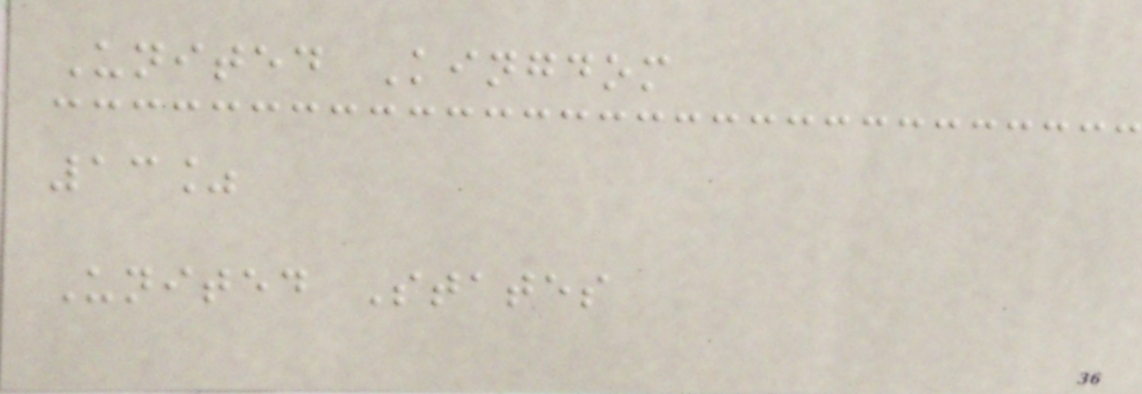United Kingdom
13%
United States
